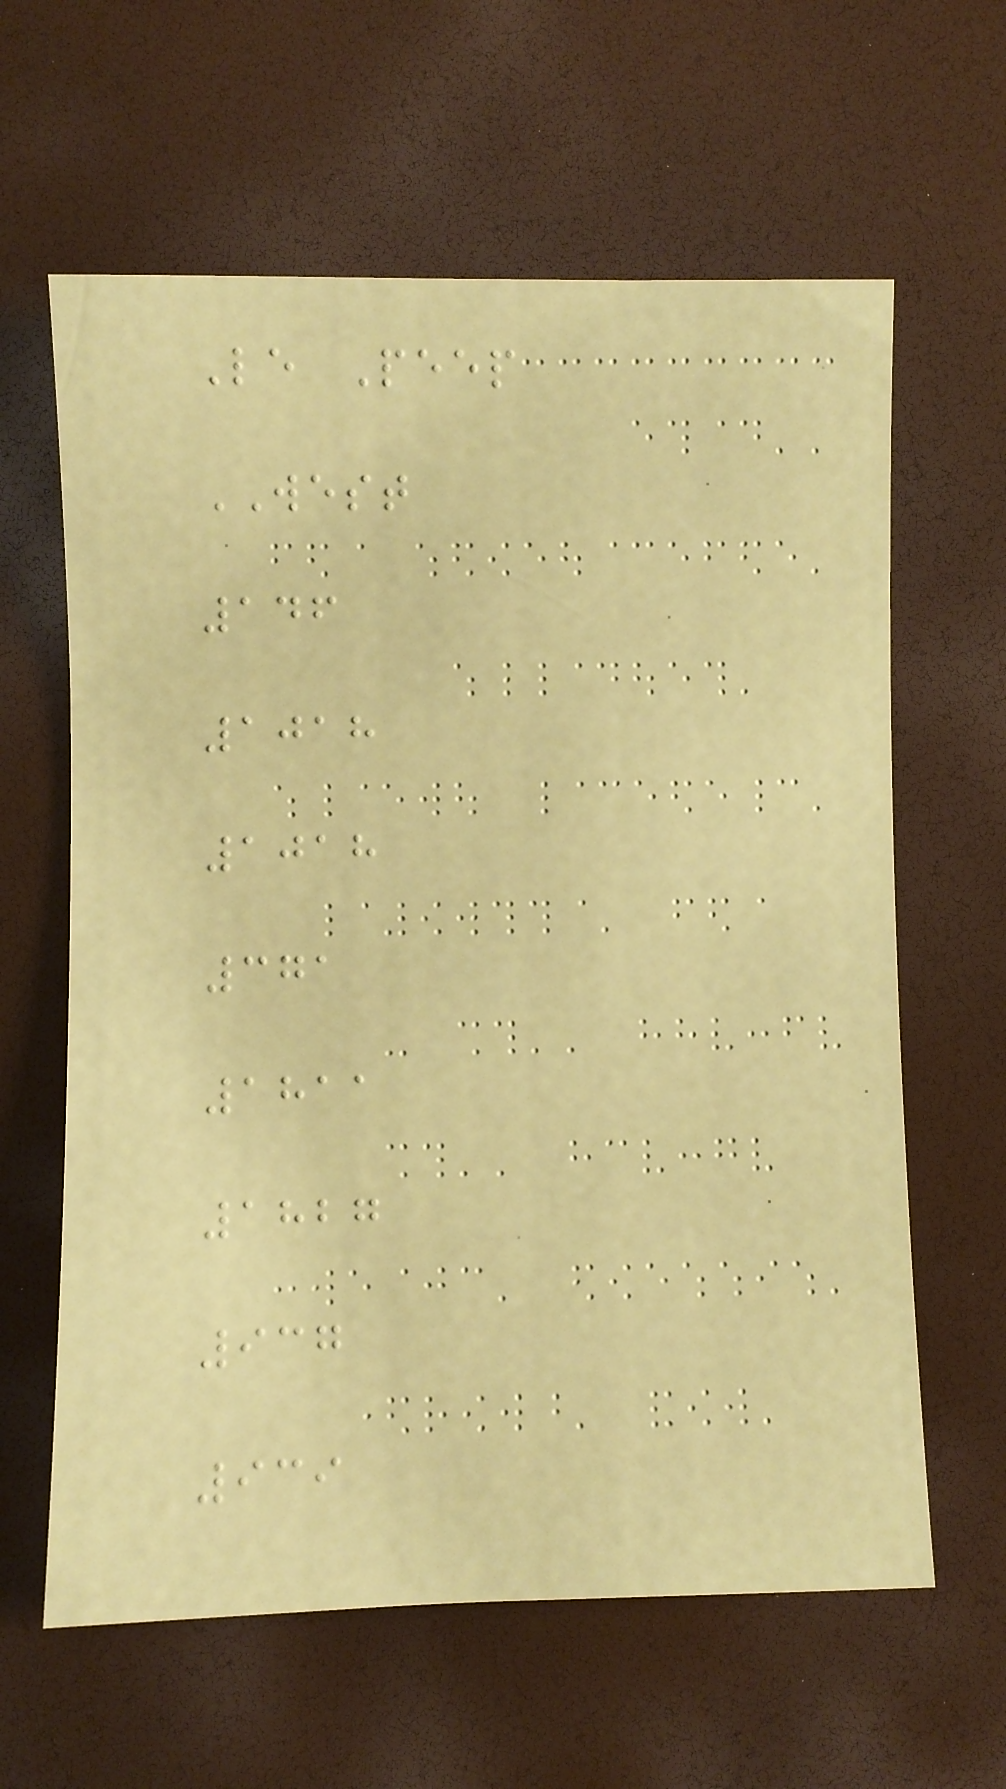Le Peep
WEST
146
1018
1018
371
1811
1827
937
939
